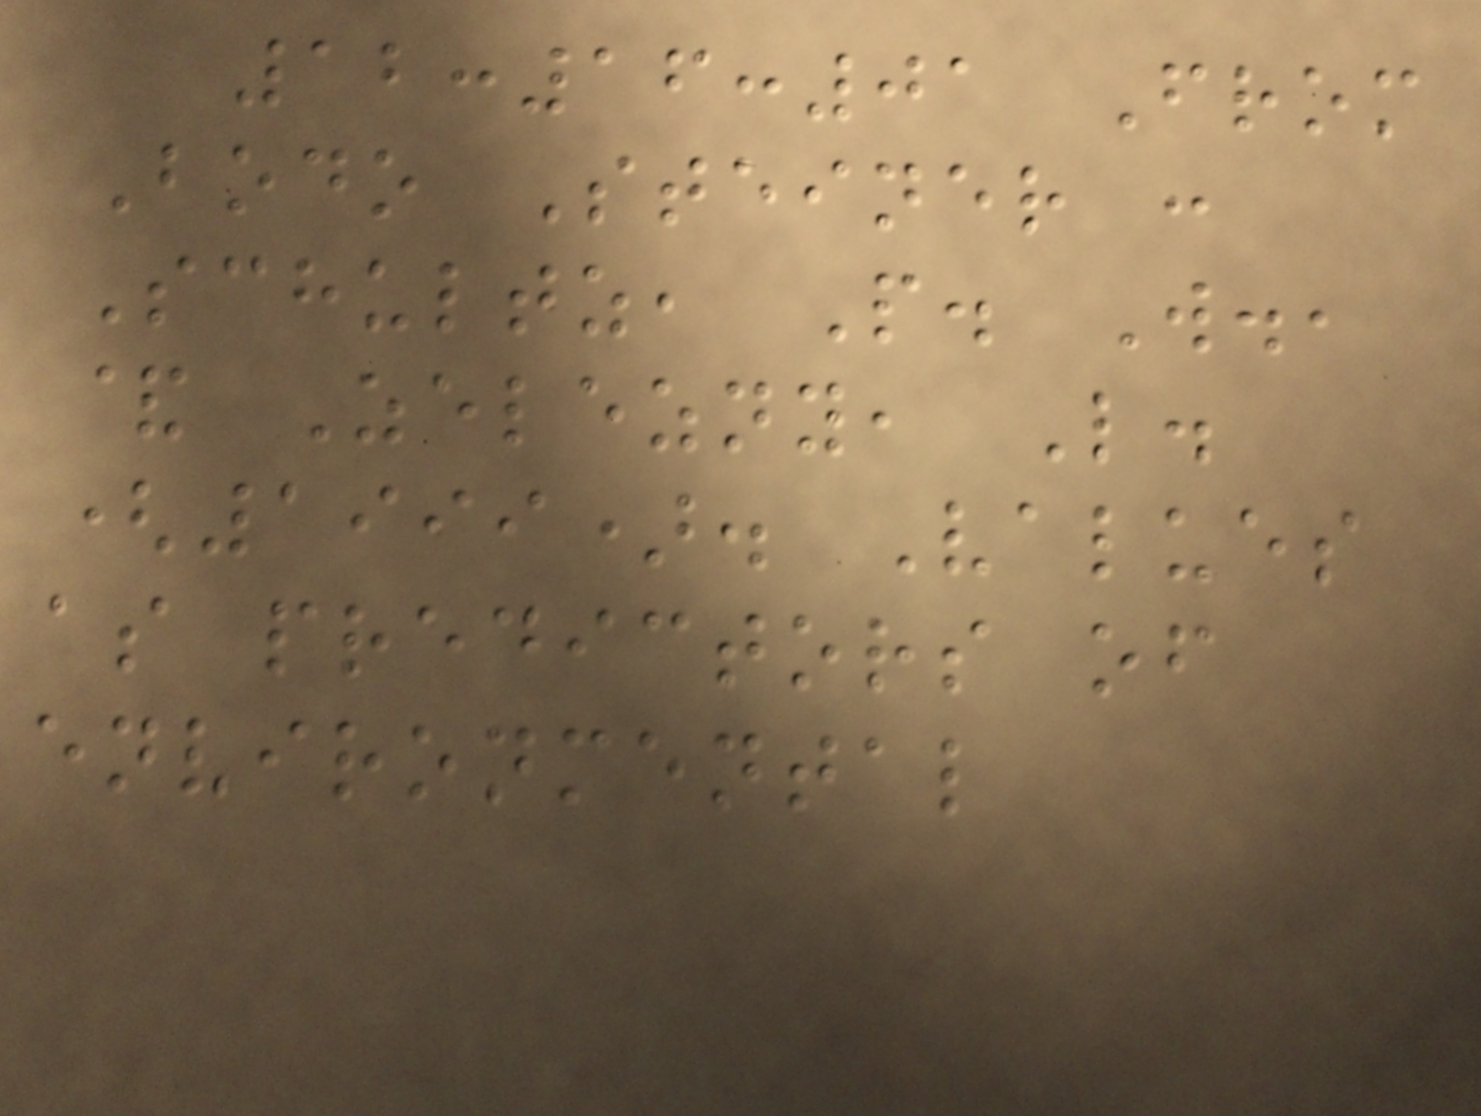12:16:01 From
Bodo Steiner :
Schultz, P. W.,
& Zelezny, L.
(1999). Values
as predictors of
environmental
